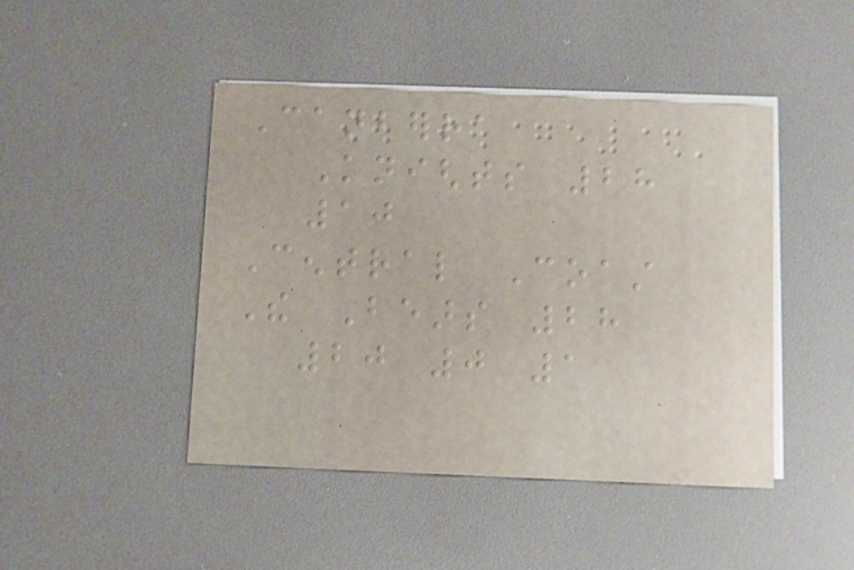Canberra
Knights 28
10
Central Coast
The Bears 28
20 0 1
